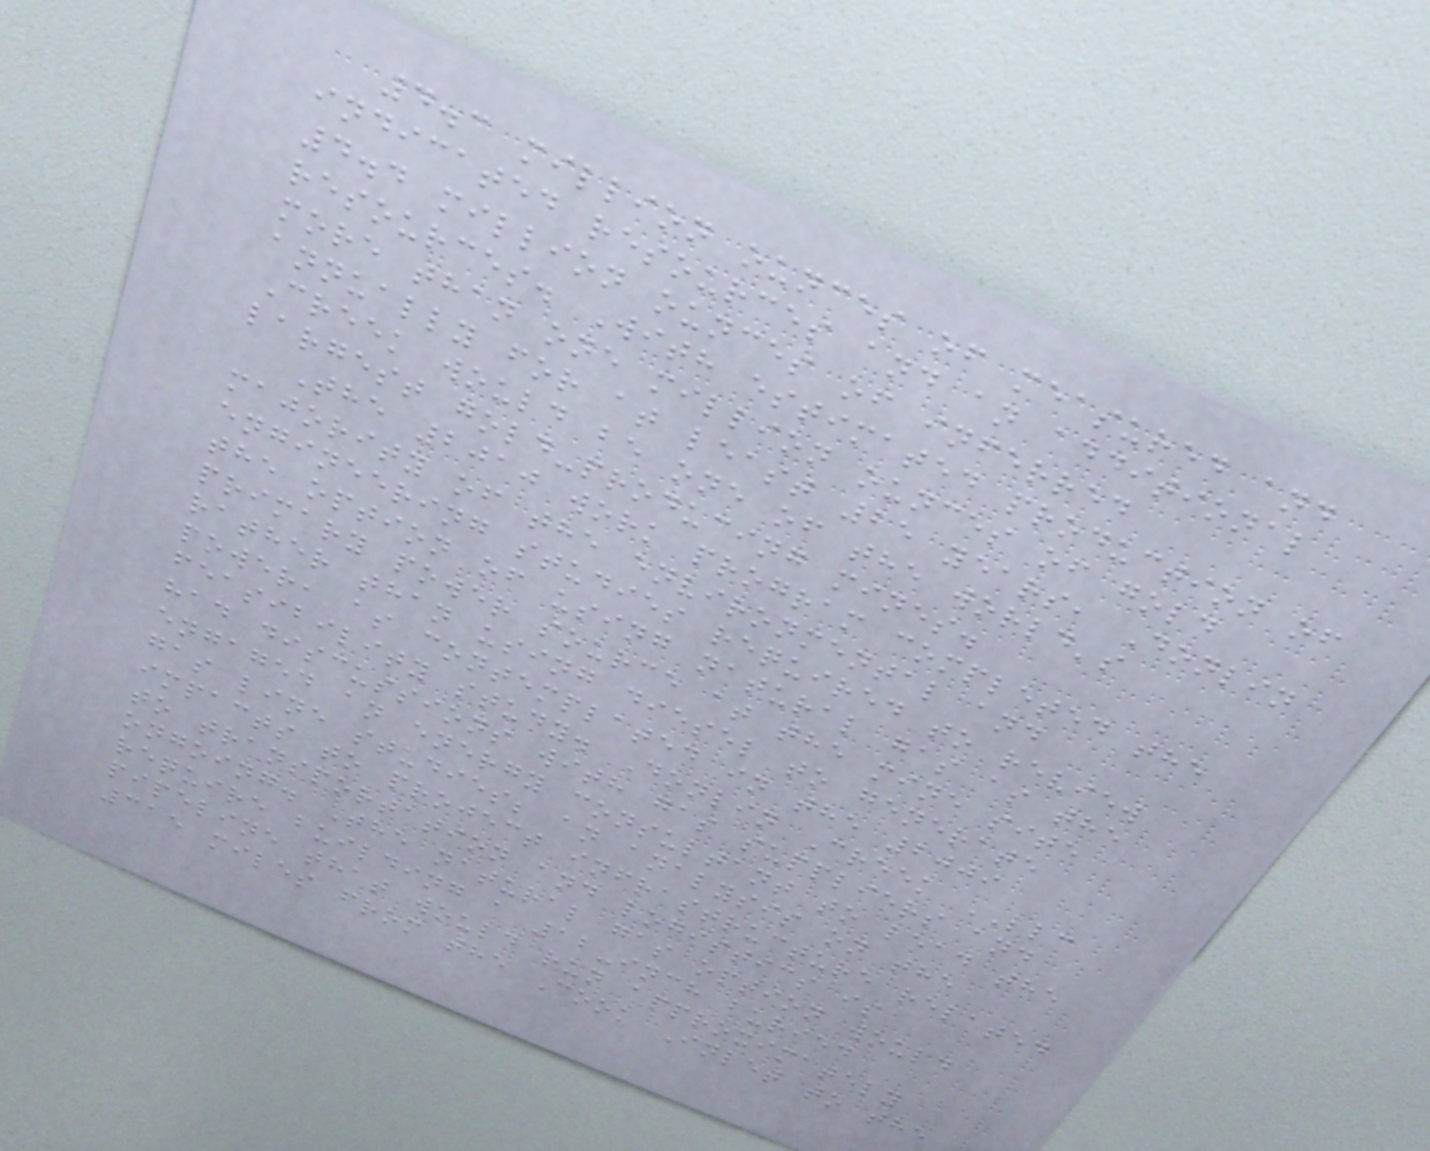4.3 million ounces of measured and
indicated resources and an additional
4.4 million ounces of inferred
resources. With estimated production of
more than one million ounces of gold
annually for at least 25 years, Donlin
Creek would be one of the world's
largest gold-producing mines.
The 2010 work program completed the
majority of the environmental and
engineering studies required to review
the option of using natural gas as the
primary power source at the mine site
rather than using diesel to generate
power, as contemplated in the 2009
feasibility study. Donlin Creek LLC
had discussions with gas suppliers and
engaged an energy consultant to lead the
gas line studies; an analysis on the
impacts to project infrastructure related
to transportation and logistics is
ongoing. The natural gas option would
require building a 12-inch buried
pipeline that would run approximately
315 miles from the Cook Inlet to the
